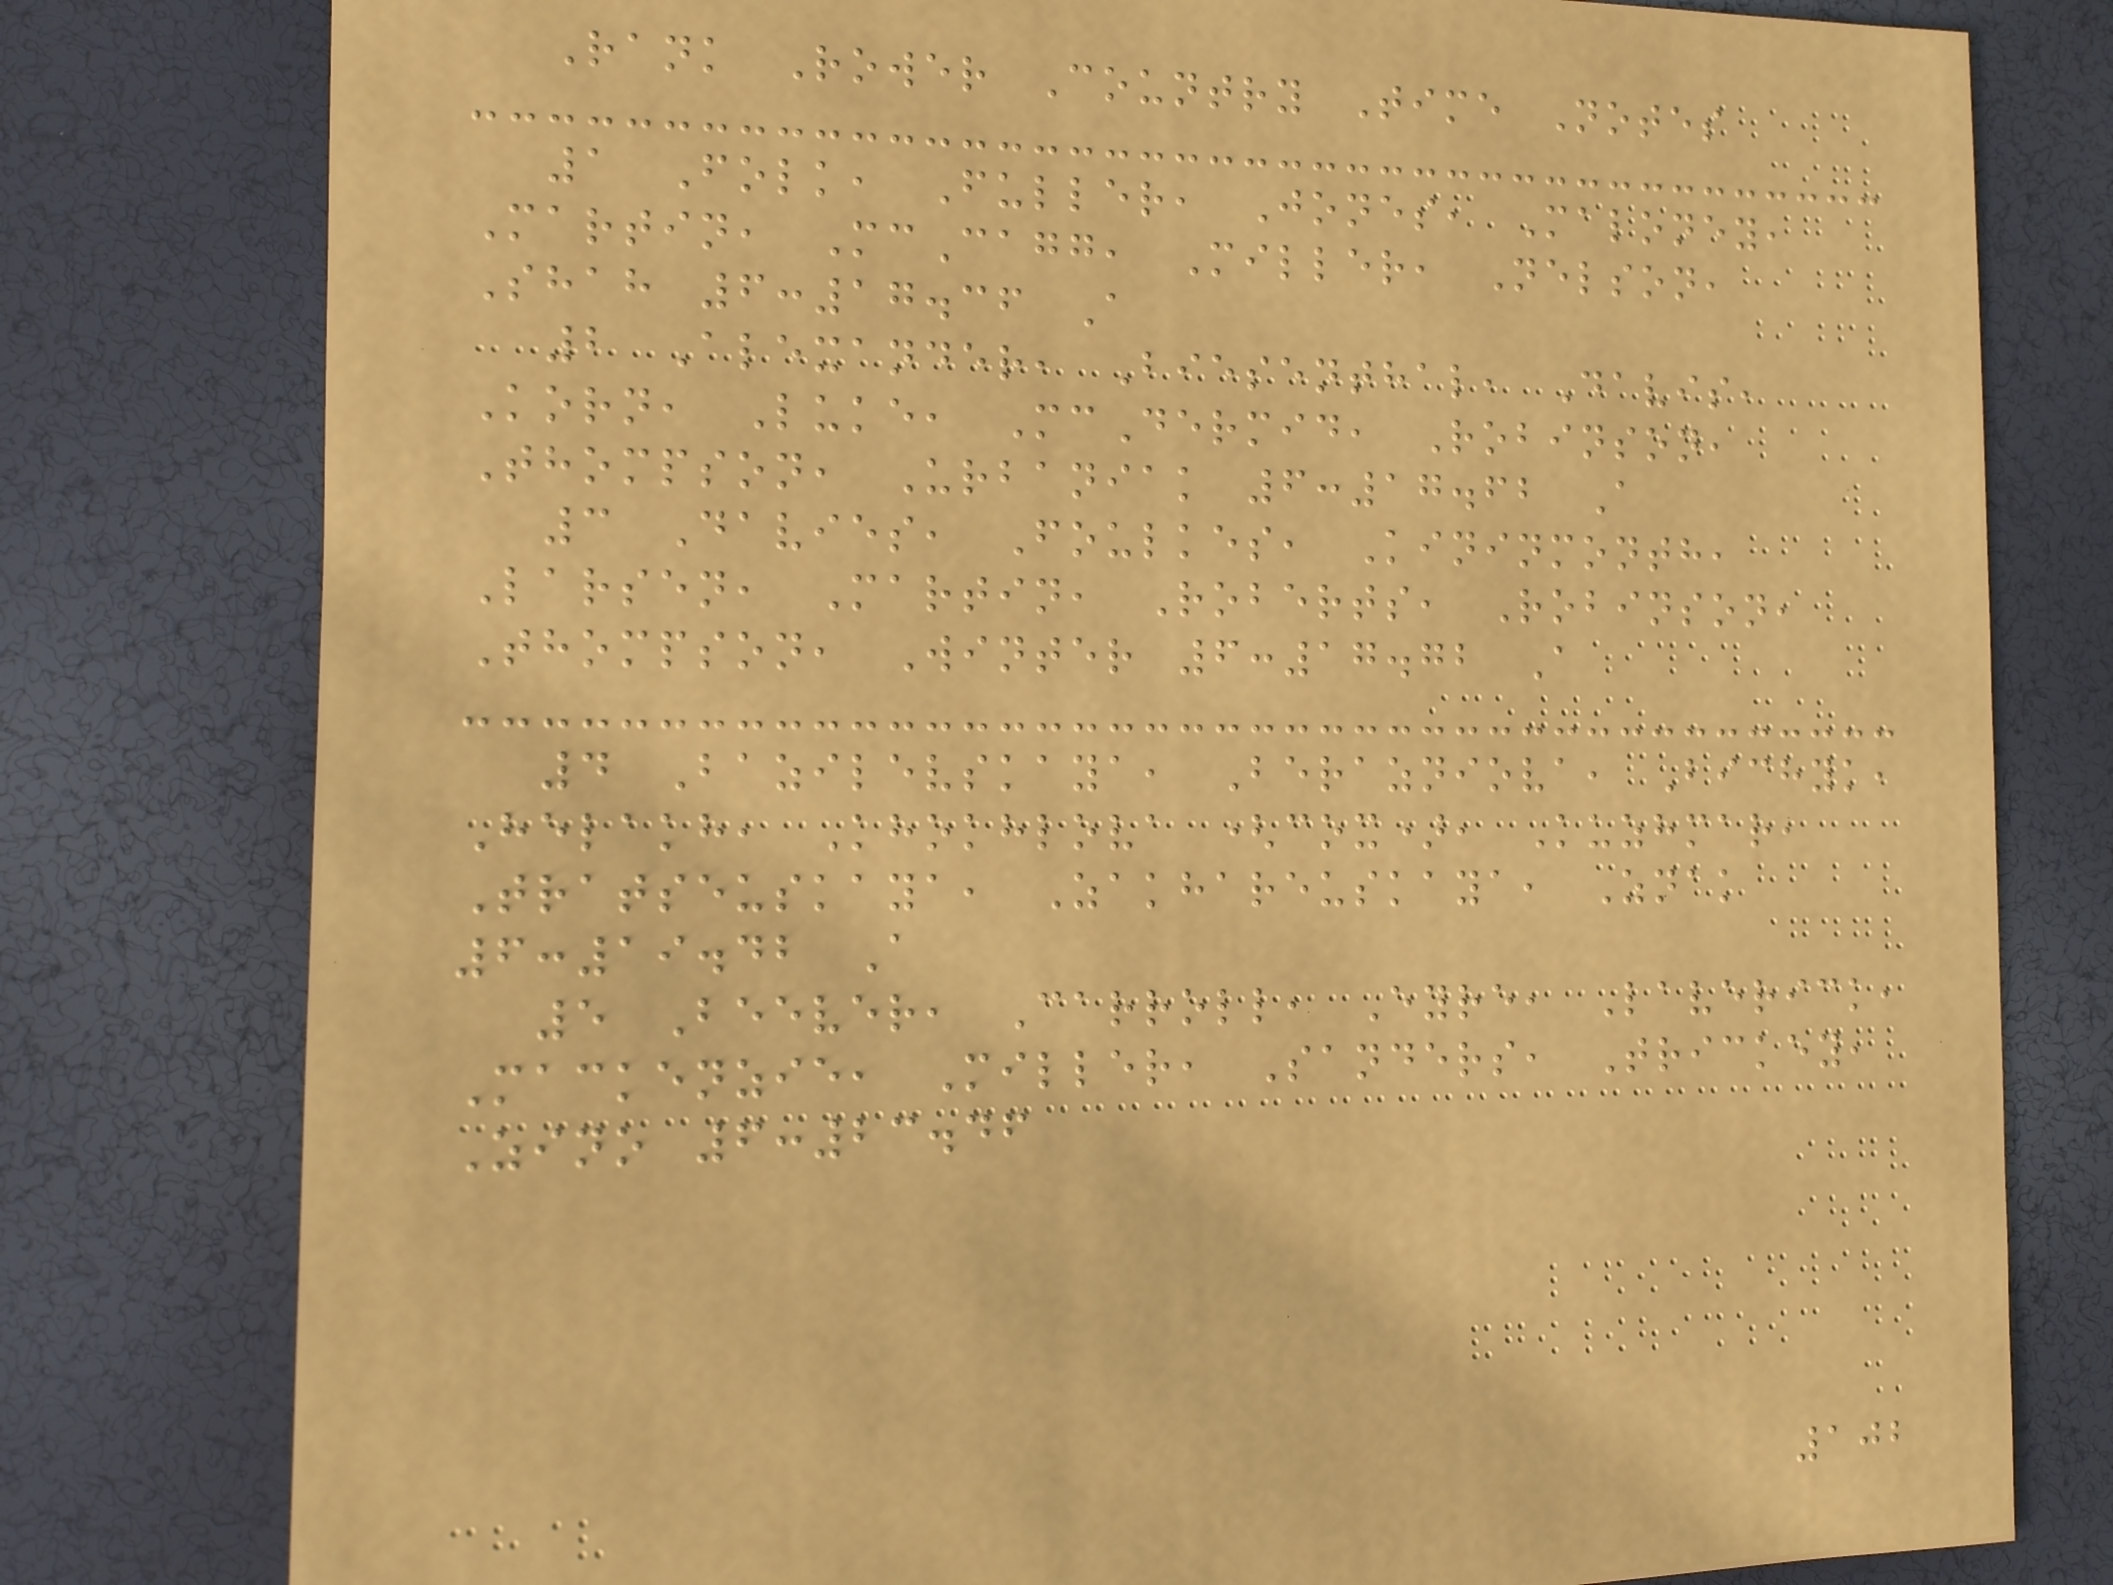Rank Rower Country Time Notes
1 Folk, Fuller, Jones, Maloney,
Martin, McCagg, Miller, Nelson,
Shah 6:17.36 A
2 Alexander, Biesenthal, Davis,
Korn, Luke, McDermid, Robinson,
Thompson, Urbaniak 6:17.62 A
3 Davies, Foulkes, Kininmonth,
Larsen, Martin, Roberts, Robinson,
Thompson, Winter 6:17.72 A
4 Bazilevskaya, Berazniova, Bichyk,
Helakh, Khokhlova (cox), Kuzhmar,
Tratseuskaya, Zakhareuskaya, Znak
6:19.42 A
5 Beever, Carroll, Eyre, Laverick,
Mackenzie, Miller, Sanders, Trickey,
Zino 6:23.46
102
